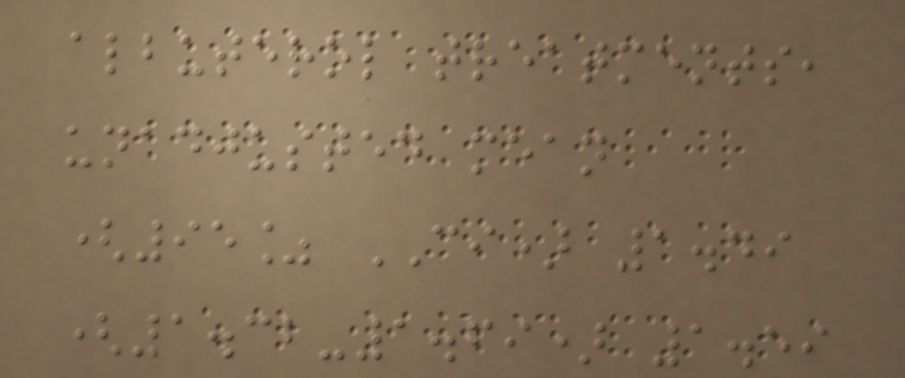albuterol treatments,
unadjusted mean
(95% CI) 1.49
(1.32-1.69) 1.59
